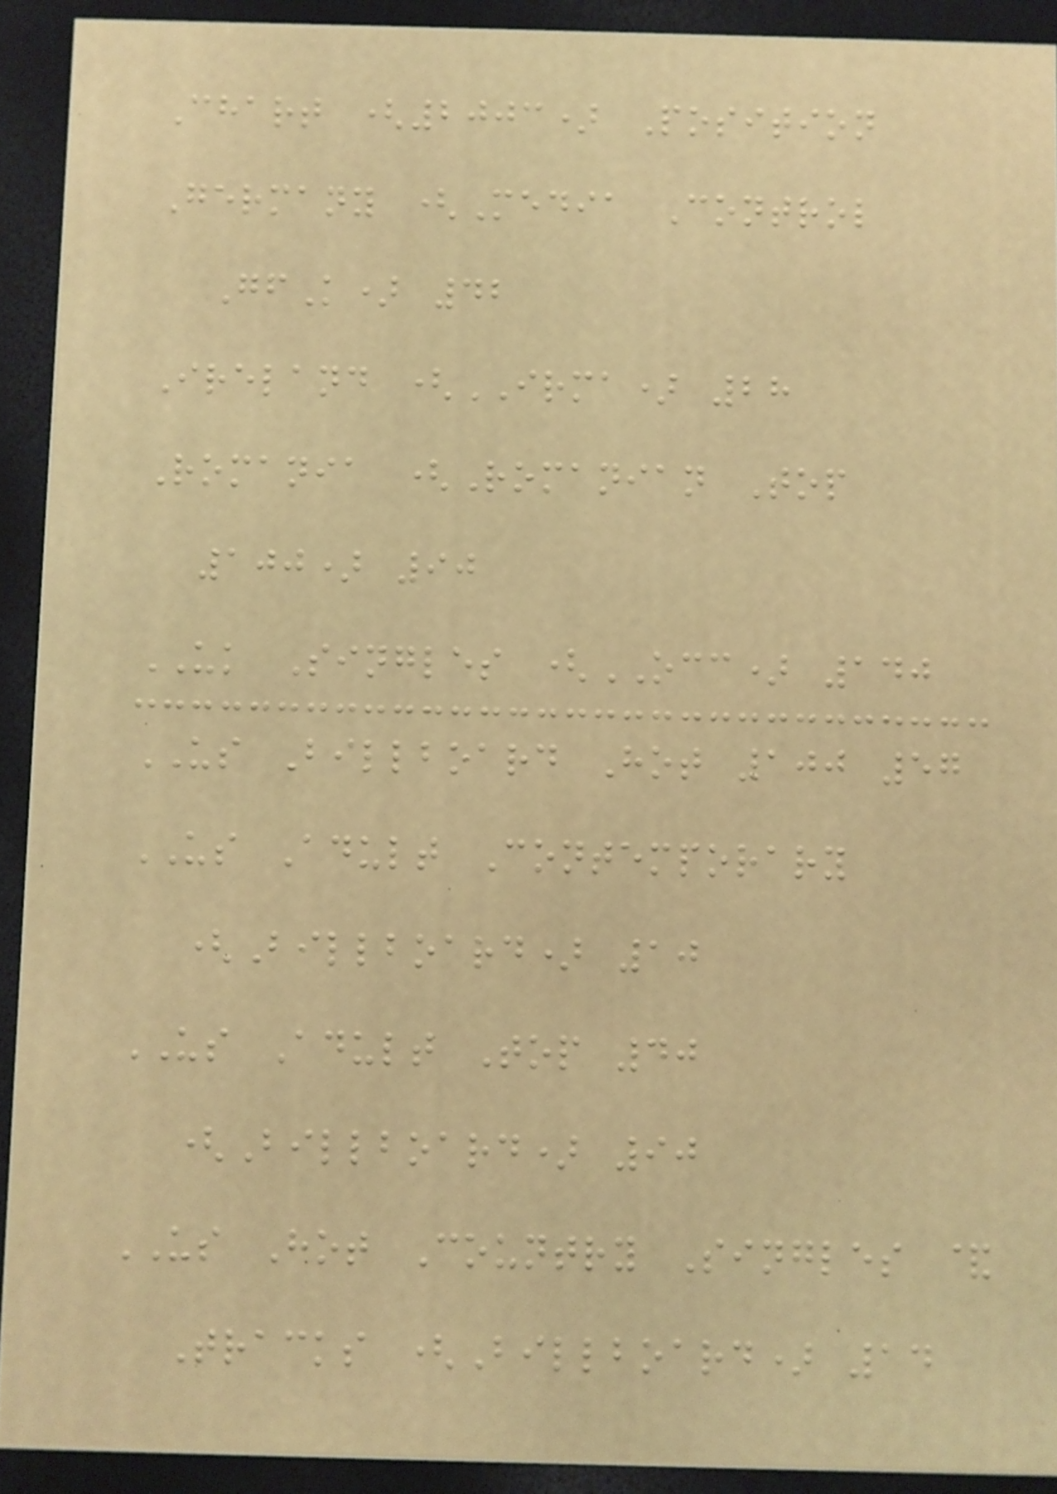Chart (2003) Position
Germany (Media Control
GfK) 42
Ireland (IRMA) 28
Romania (Romanian Top
100) 90
UK Singles (OCC) 140
US Billboard Hot 100 57
US Adult Contemporary
(Billboard) 10
US Adult Top 40
(Billboard) 90
US Hot Country Singles &
Tracks (Billboard) 14
